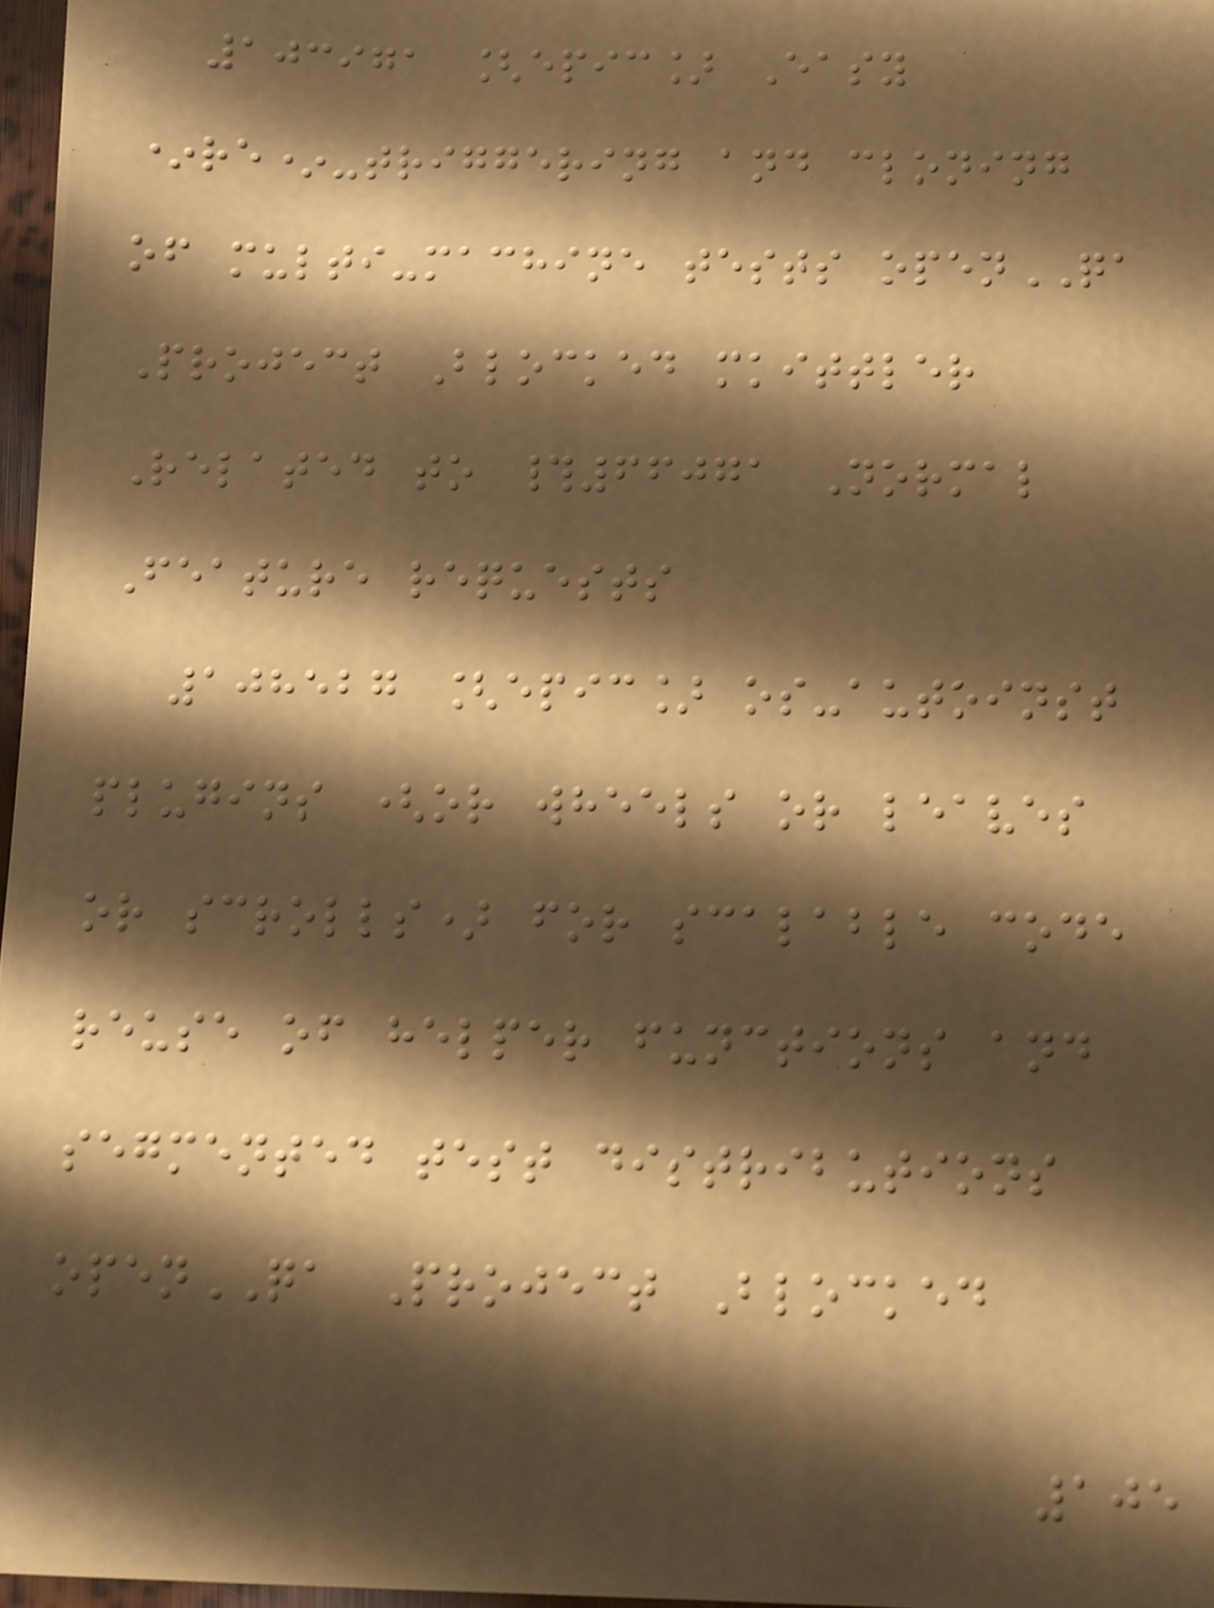103971 [epic] Easy
*re*-triggering and cloning
of multi-machine tests openQA
Project Blocked mkittler
Related to #66071 Normal
Feature requests
108527 [epic] os-autoinst
plugins (or wheels or leaves
or scrolls) for scalable code
reuse of helper functions and
segmented test distributions
openQA Project Blocked
105
